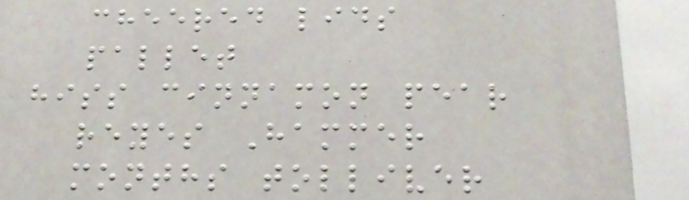cheered lids
pallet
hiss cinnamon pear
reyes Hammer
months tolliver
